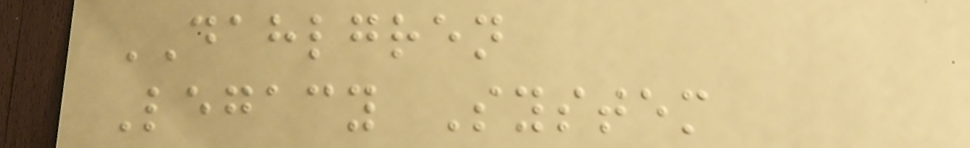DAHLGREN
Legacy System
